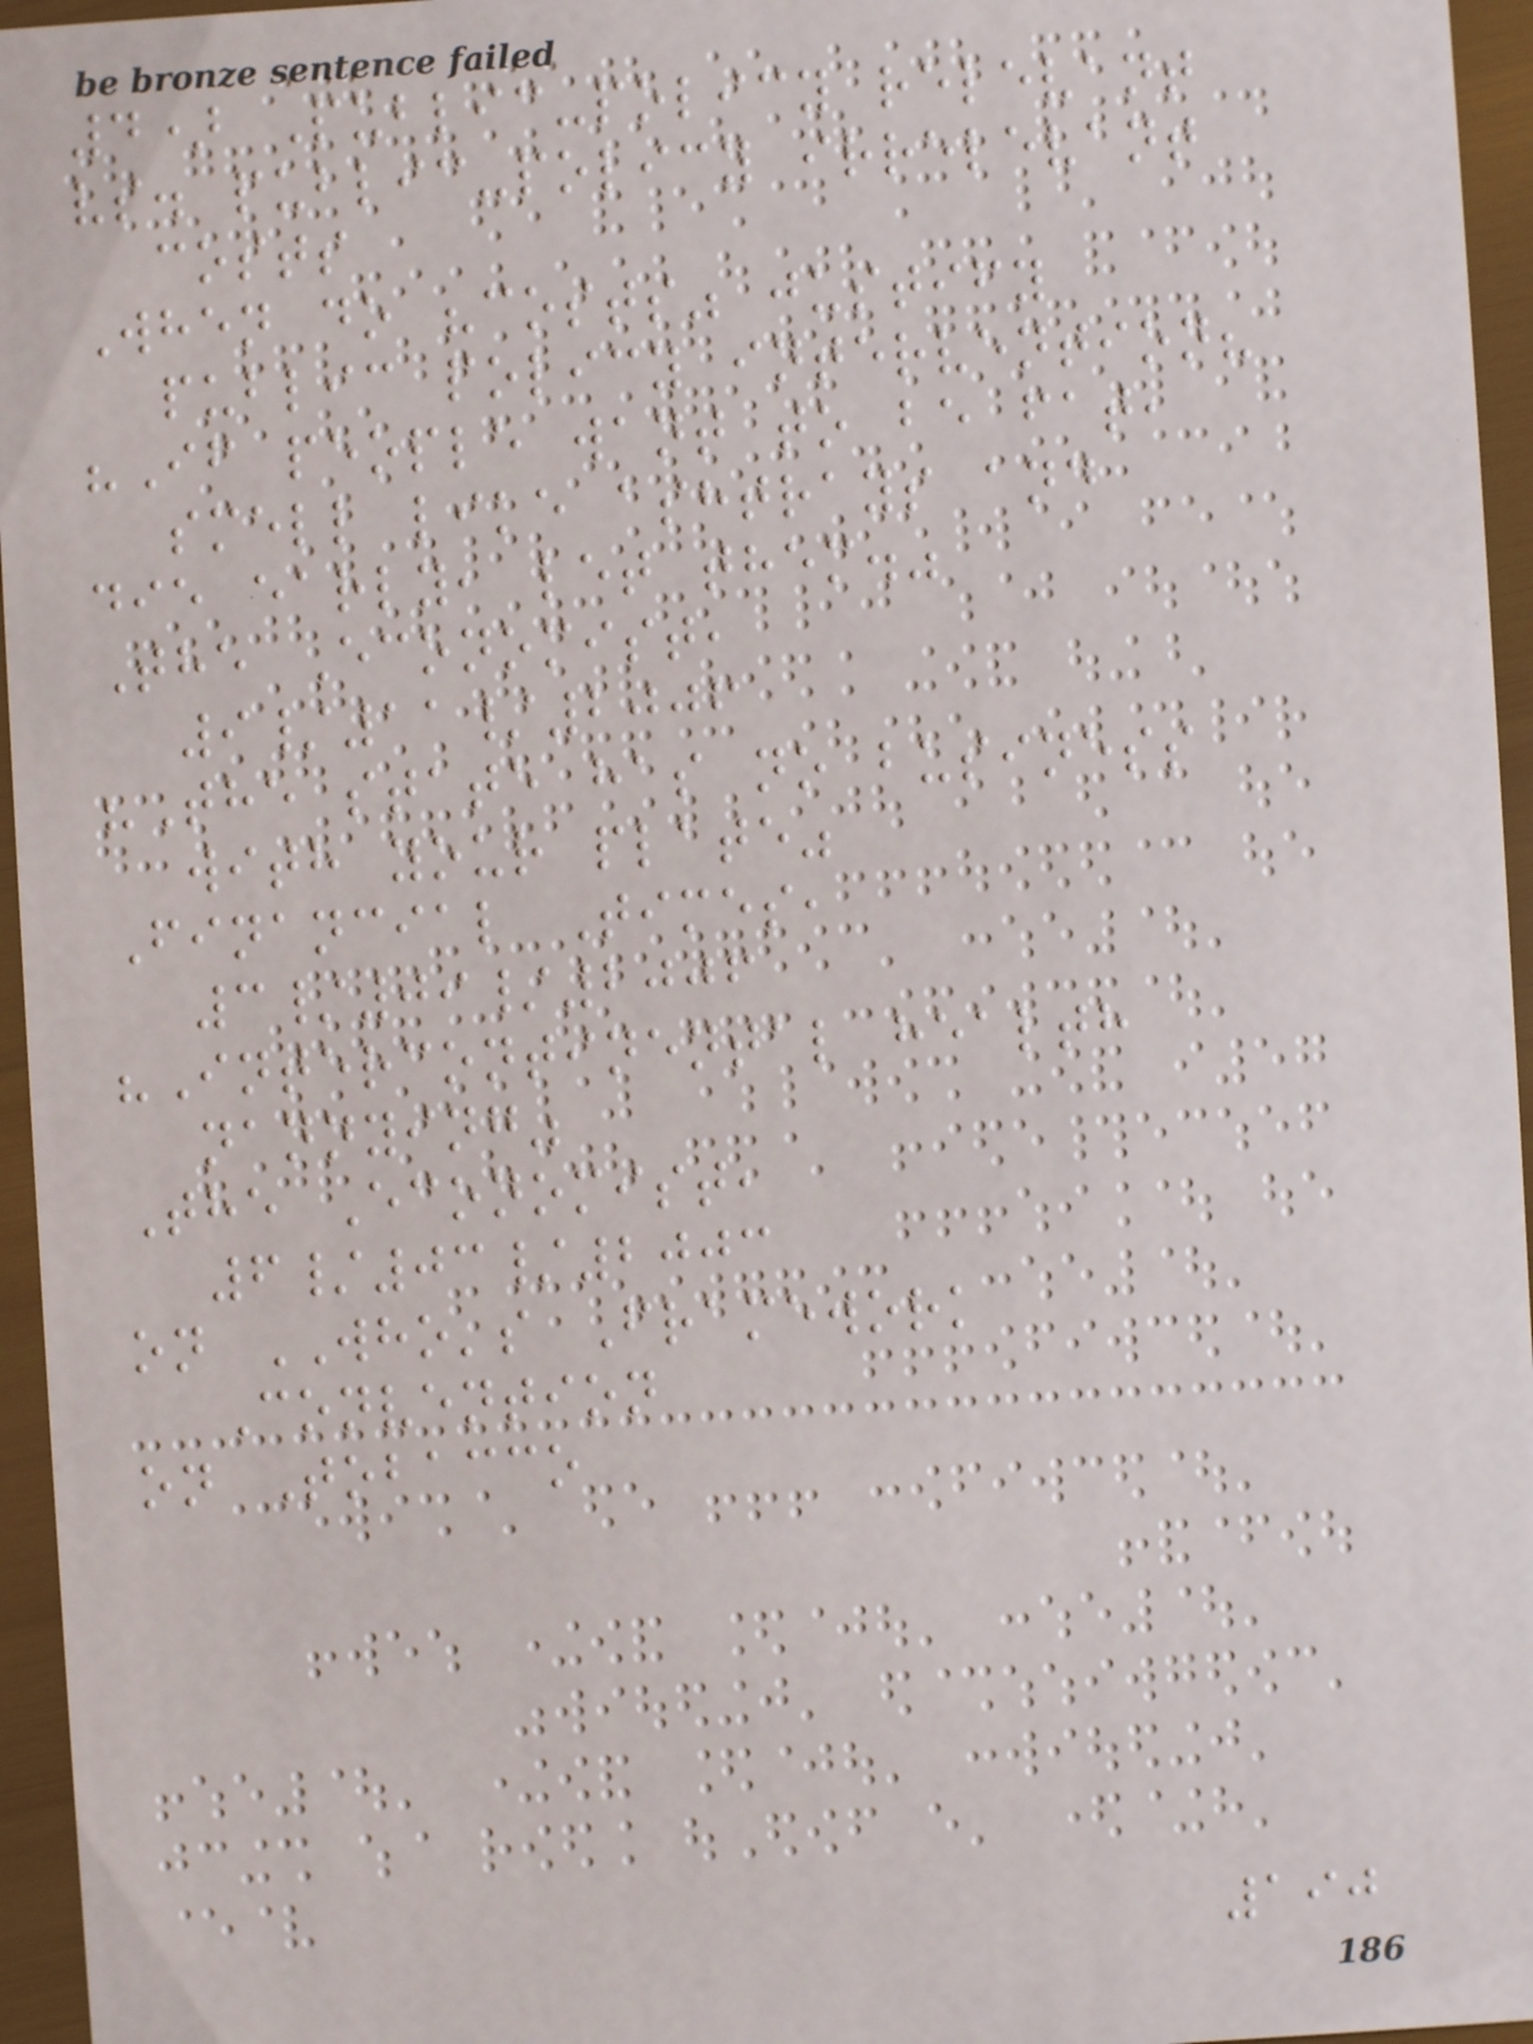4) Public-policy relevant
vs. public-policy irrelevant
costs
When do "costs" justify
public policy intervention?
"If people want to be fat,
smell like ashtrays and
die early, let them."
The Economist,
9/11/2006
"The state has no business
with your plate"
Financial Times,
3/09/2006
"Intercontinental health
nannying"
The Economist,
6/03/2003
on WHO's Framework
Convention
on Tobacco
190
